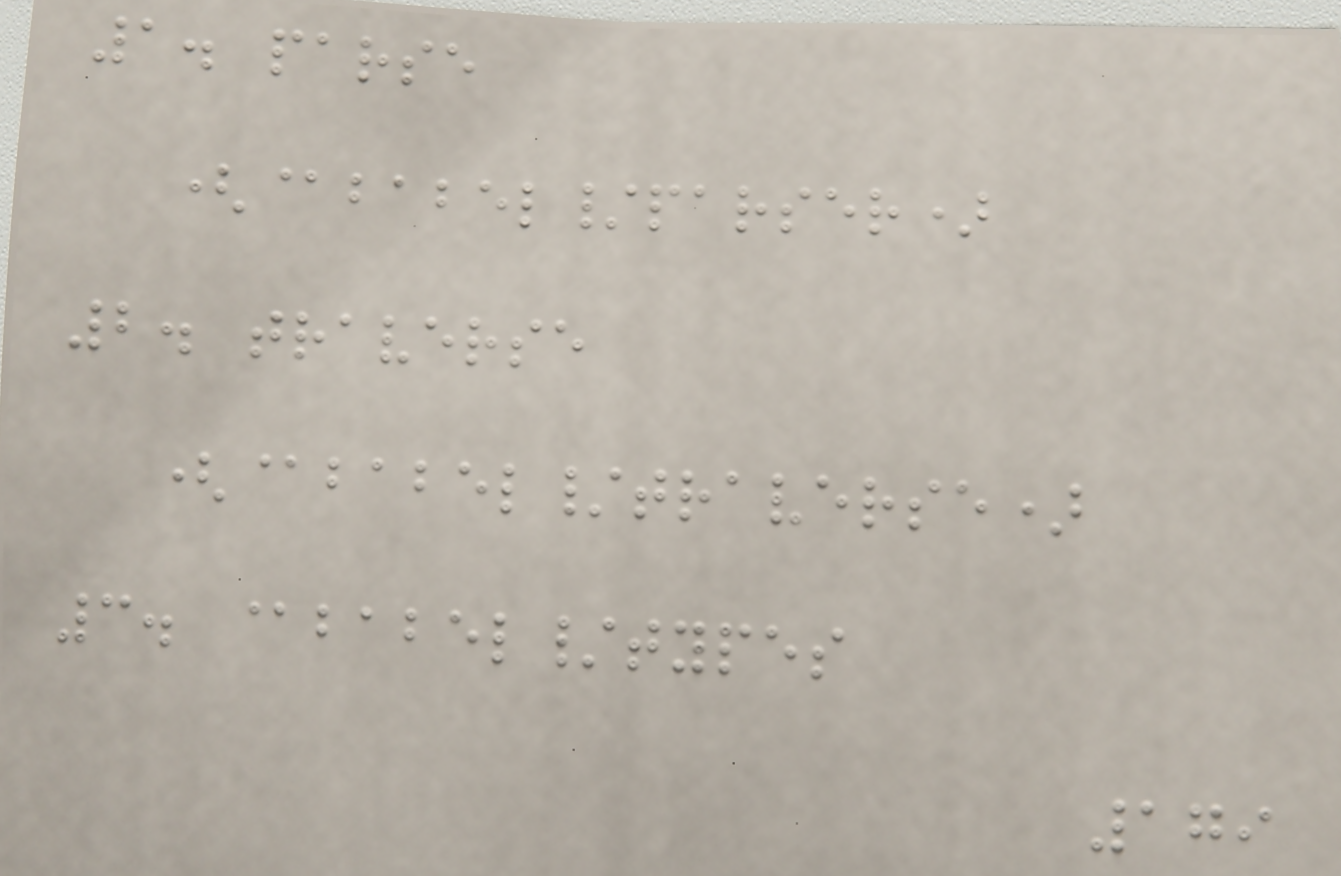1. parse
(@babel/parser)
2. traverse
(@babel/traverse)
3. @babel/types
179
